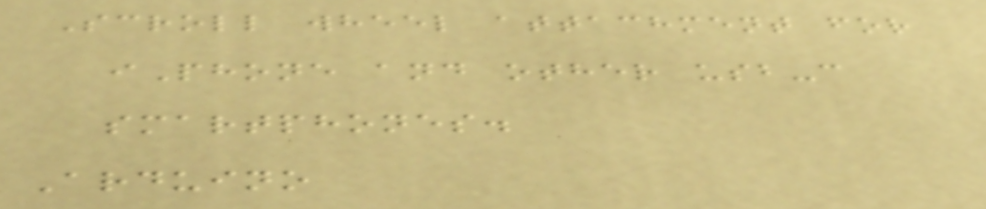Scroll wheel attachment for
iPhone and other usb-c
smartphones.
Arduino
